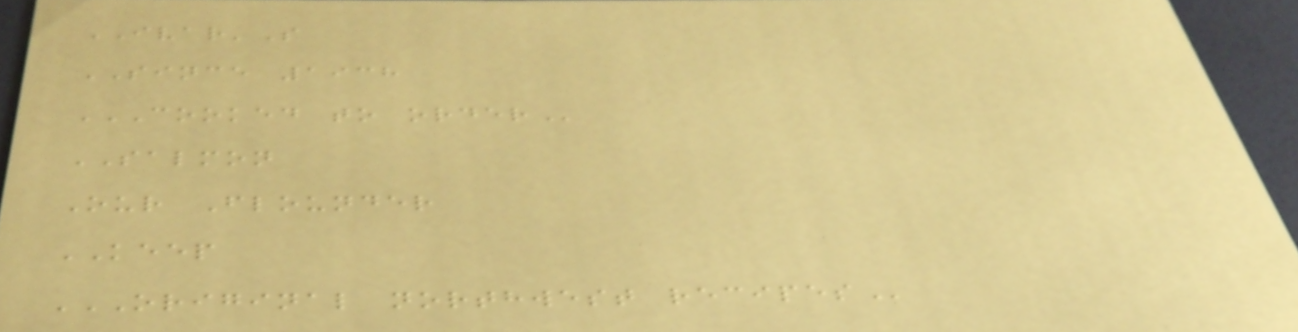IVAR'S
SINCE 1938
COOKED TO ORDER
SALMON
Our Flounder
KEEP
ORIGINAL NORTHWEST RECIPES
